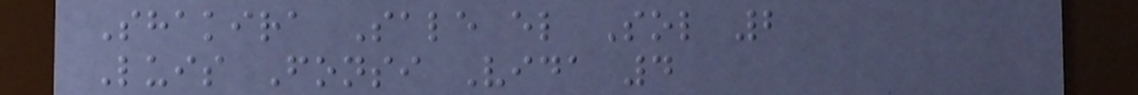Shakira Sale el Sol 2
Luis Fonsi Vida 4
